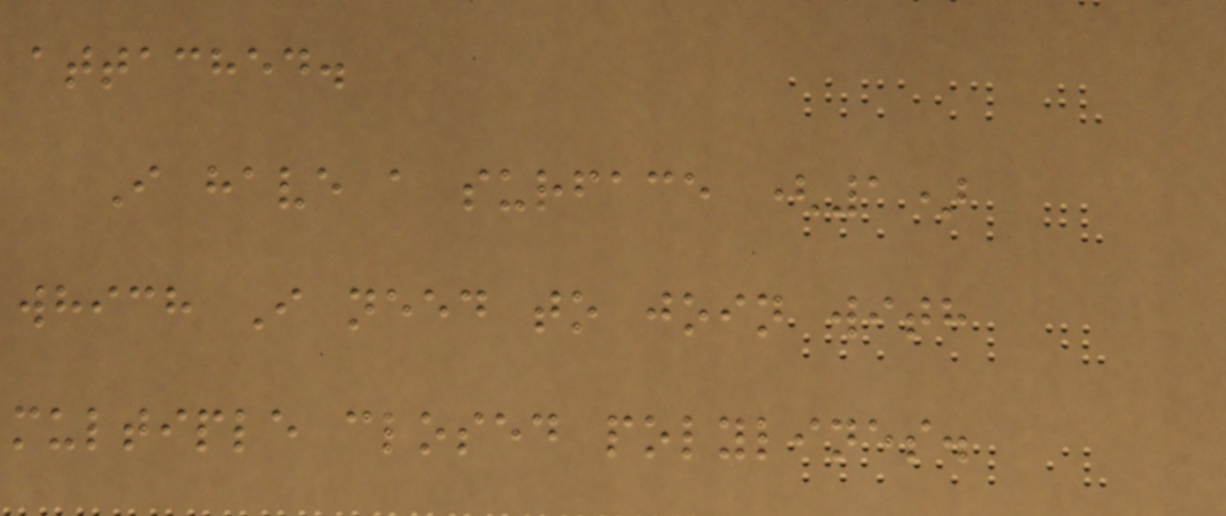attached.
I have a surface (1)
which I need to join with
multiple closed polylines.
